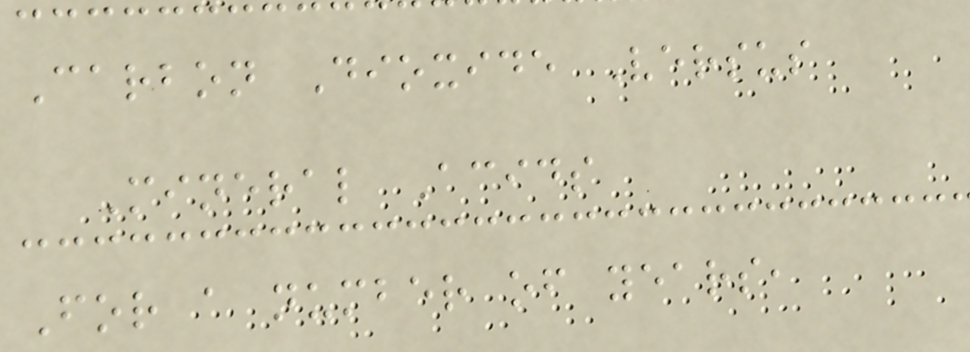Carbon Dioxide Versus
Mineral Acids
For a number of years,
